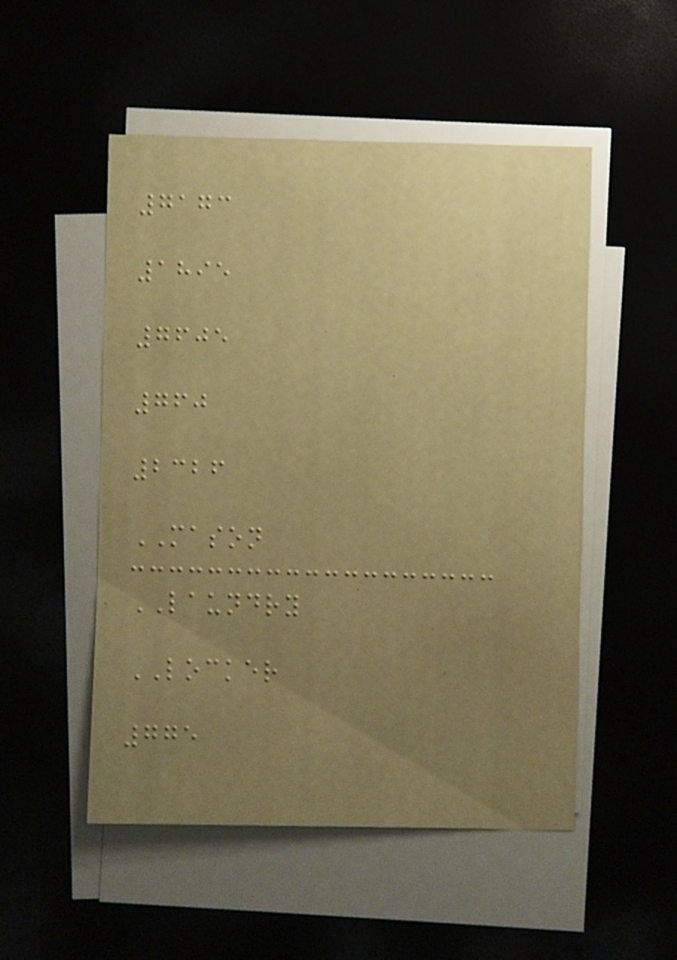7173
1895
7605
760
2326
MASON
LAUNDRY
LOCKER
775
